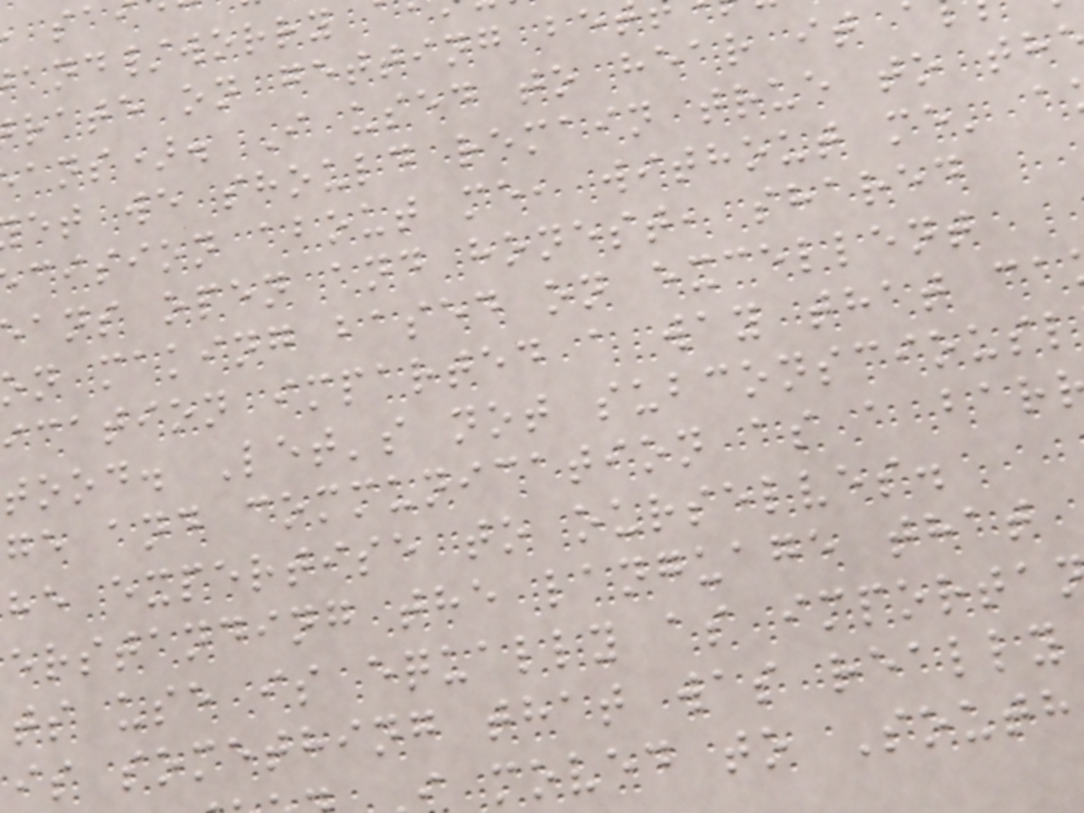and/worry
rate on getting be
ans). I used to hear it
et we should remain true to th
cision about me, without me' a
ans open and honest, shared
n making based on excellent
ication imparted a way that ca
tood. Let's not subconsciousl
ge and communication as a bar
he expertise to ourselves.
erstanding the language that
ts use is equally as importa
is something that was really
moved to South
